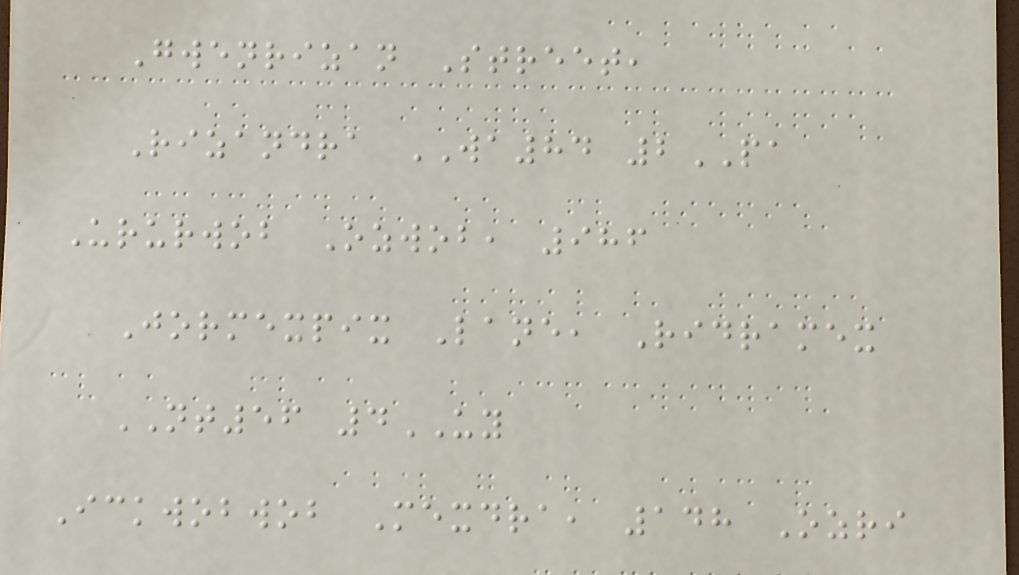Gwenrizan Street,
Rizandra WA84 2PA
Ururwob Ozwob, 986
Jormexpix Lane, Ridramex
NT56 4UY
Ickwobwob Mexdra, 148 Ozri
